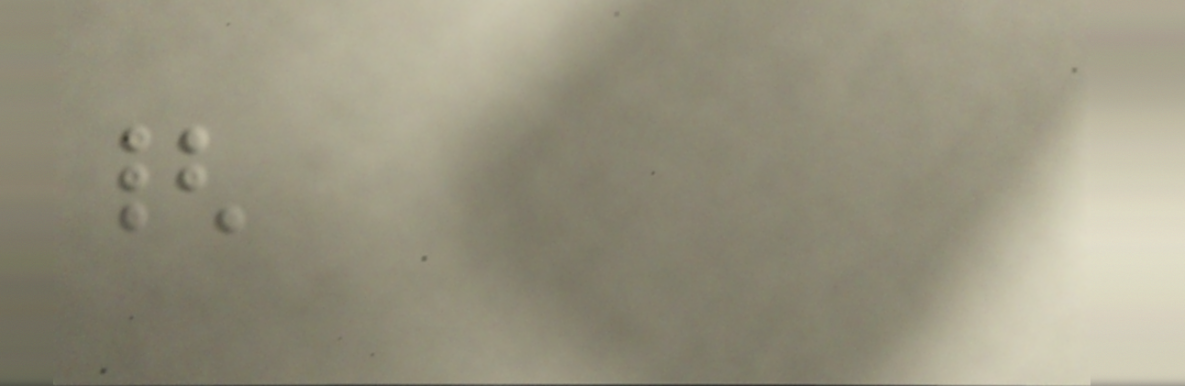{
